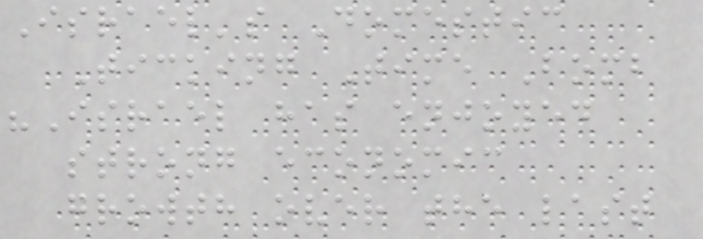Israel's Domestic
Ticking Time Bomb
"Israel has enjoyed
strong economic
growth over the last
